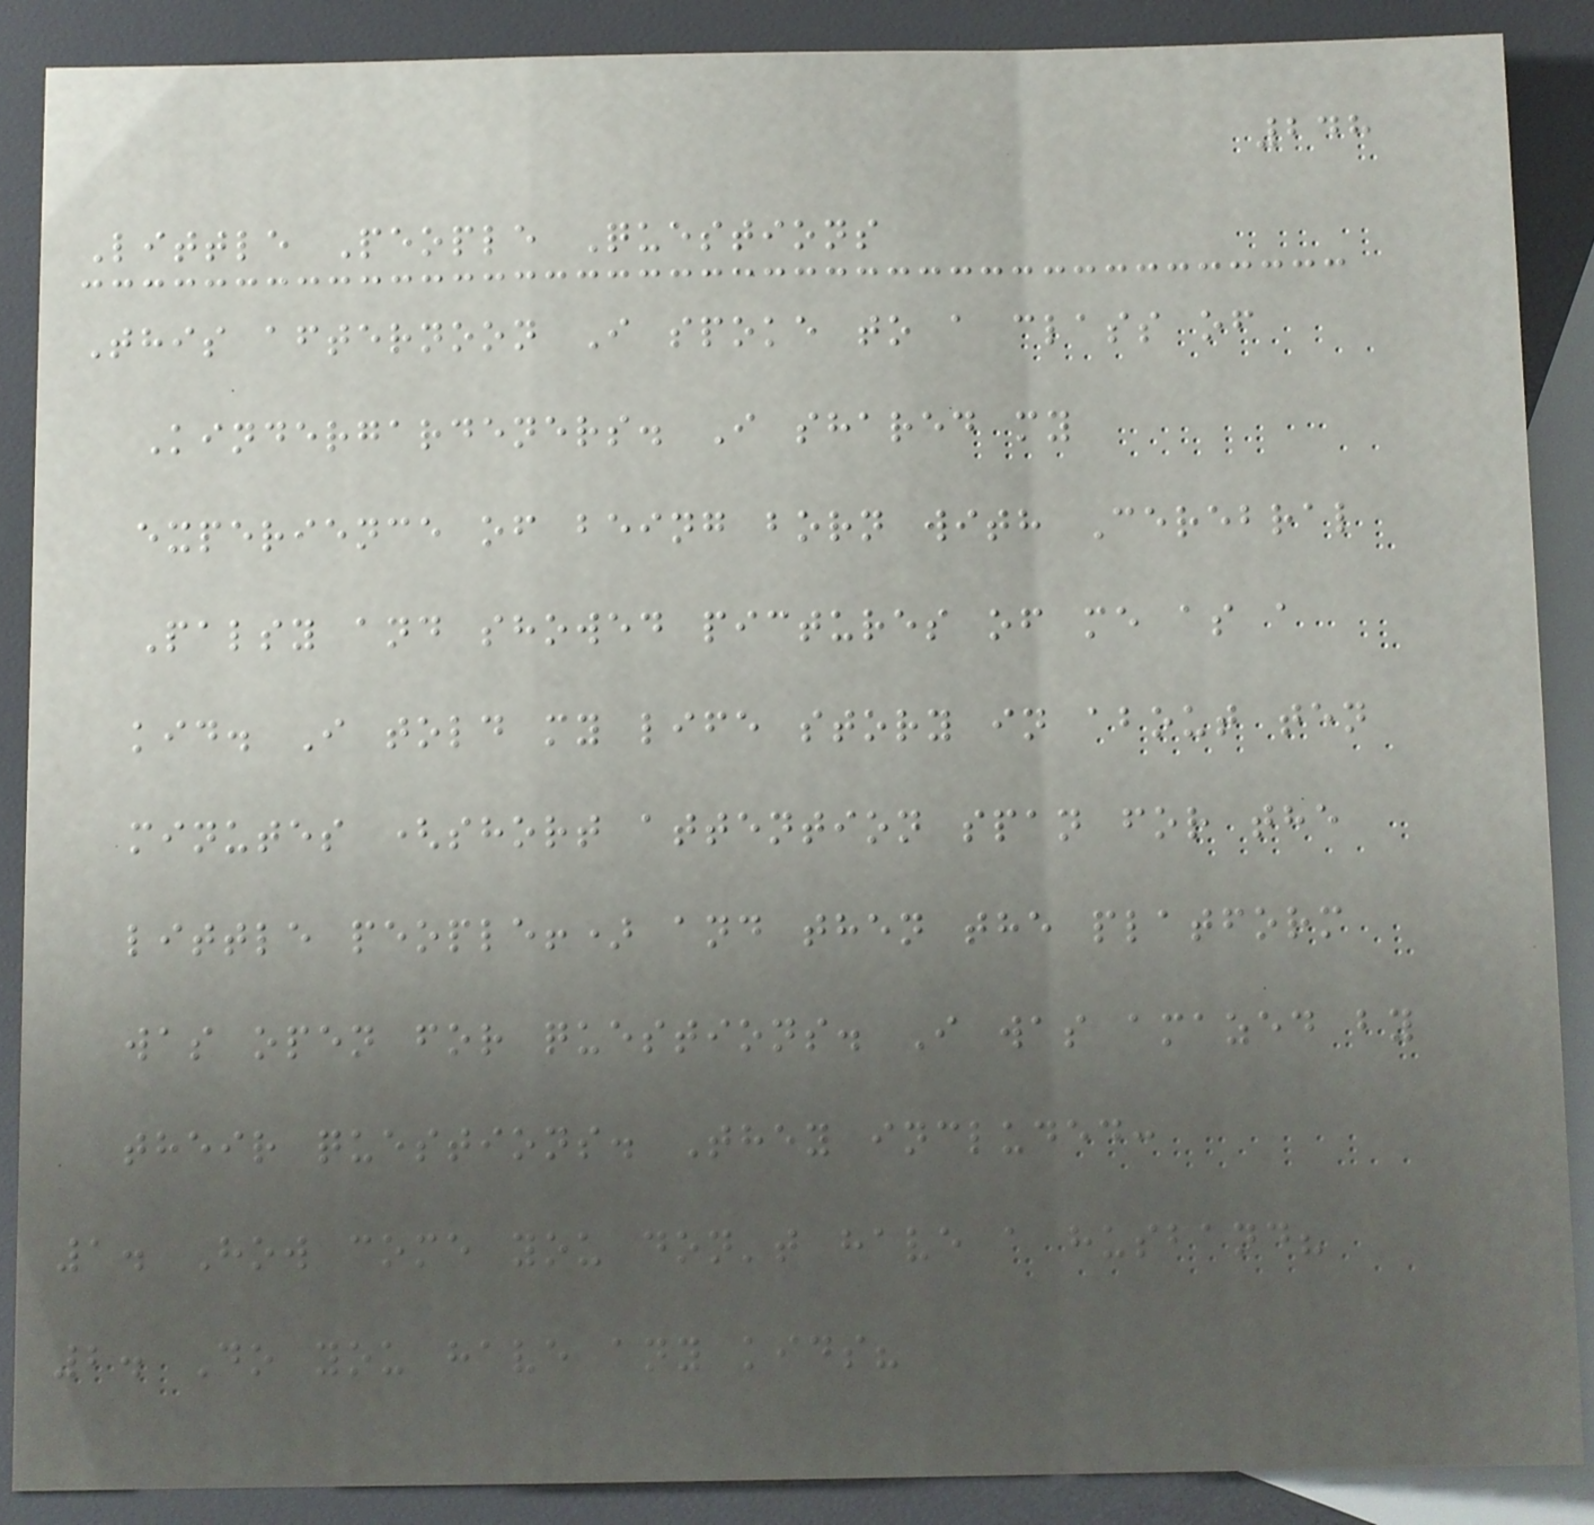248
Little People Questions
This afternoon I spoke to a class of
Kindergardeners. I shared my
experience of being born with Cerebral
Palsy and showed pictures of me as a
kid. I told my life story in about ten
minutes (short attention span for the
little people!) and then the platform
was open for questions. I was amazed by
their questions. They included:
1. How come you don't have a husband?
2. Do you have any kids?
